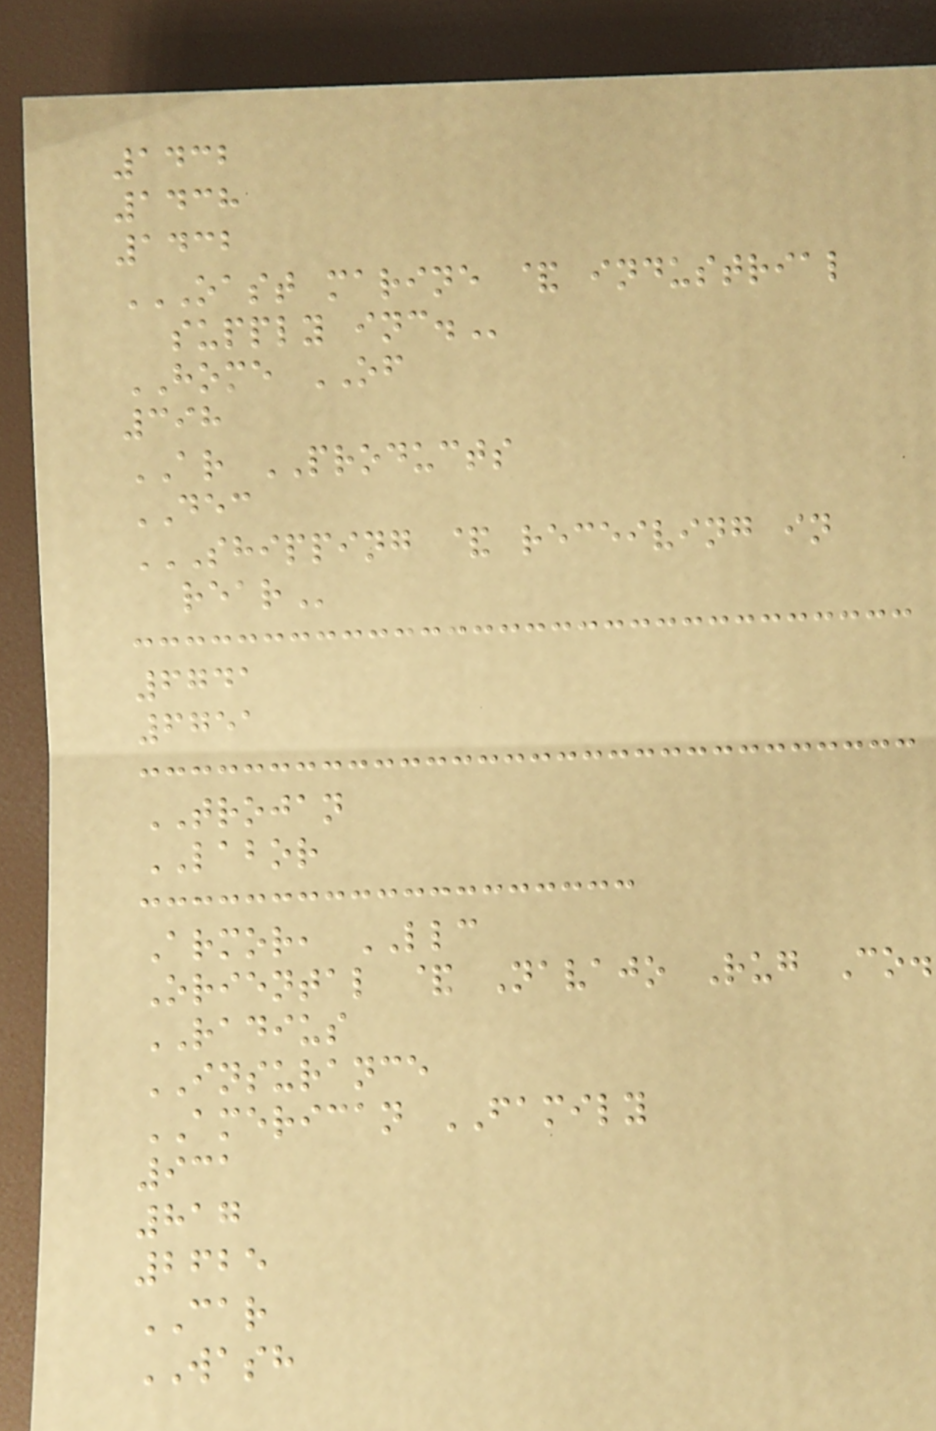1432
1438
1432
OAST MARINE & INDUSTRIAL
SUPPLY INC.
HOME OF
398
AR PRODUCTS
DEC
SHIPPING & RECEIVING IN
REAR
6741
6751
TROJAN
LABOR
Armor, LLC
Oriental & Navajo Rug Co.
RADIUS
INSURANCE
AMERICAN FAMILY
931
817
2625
CAR
WASH
